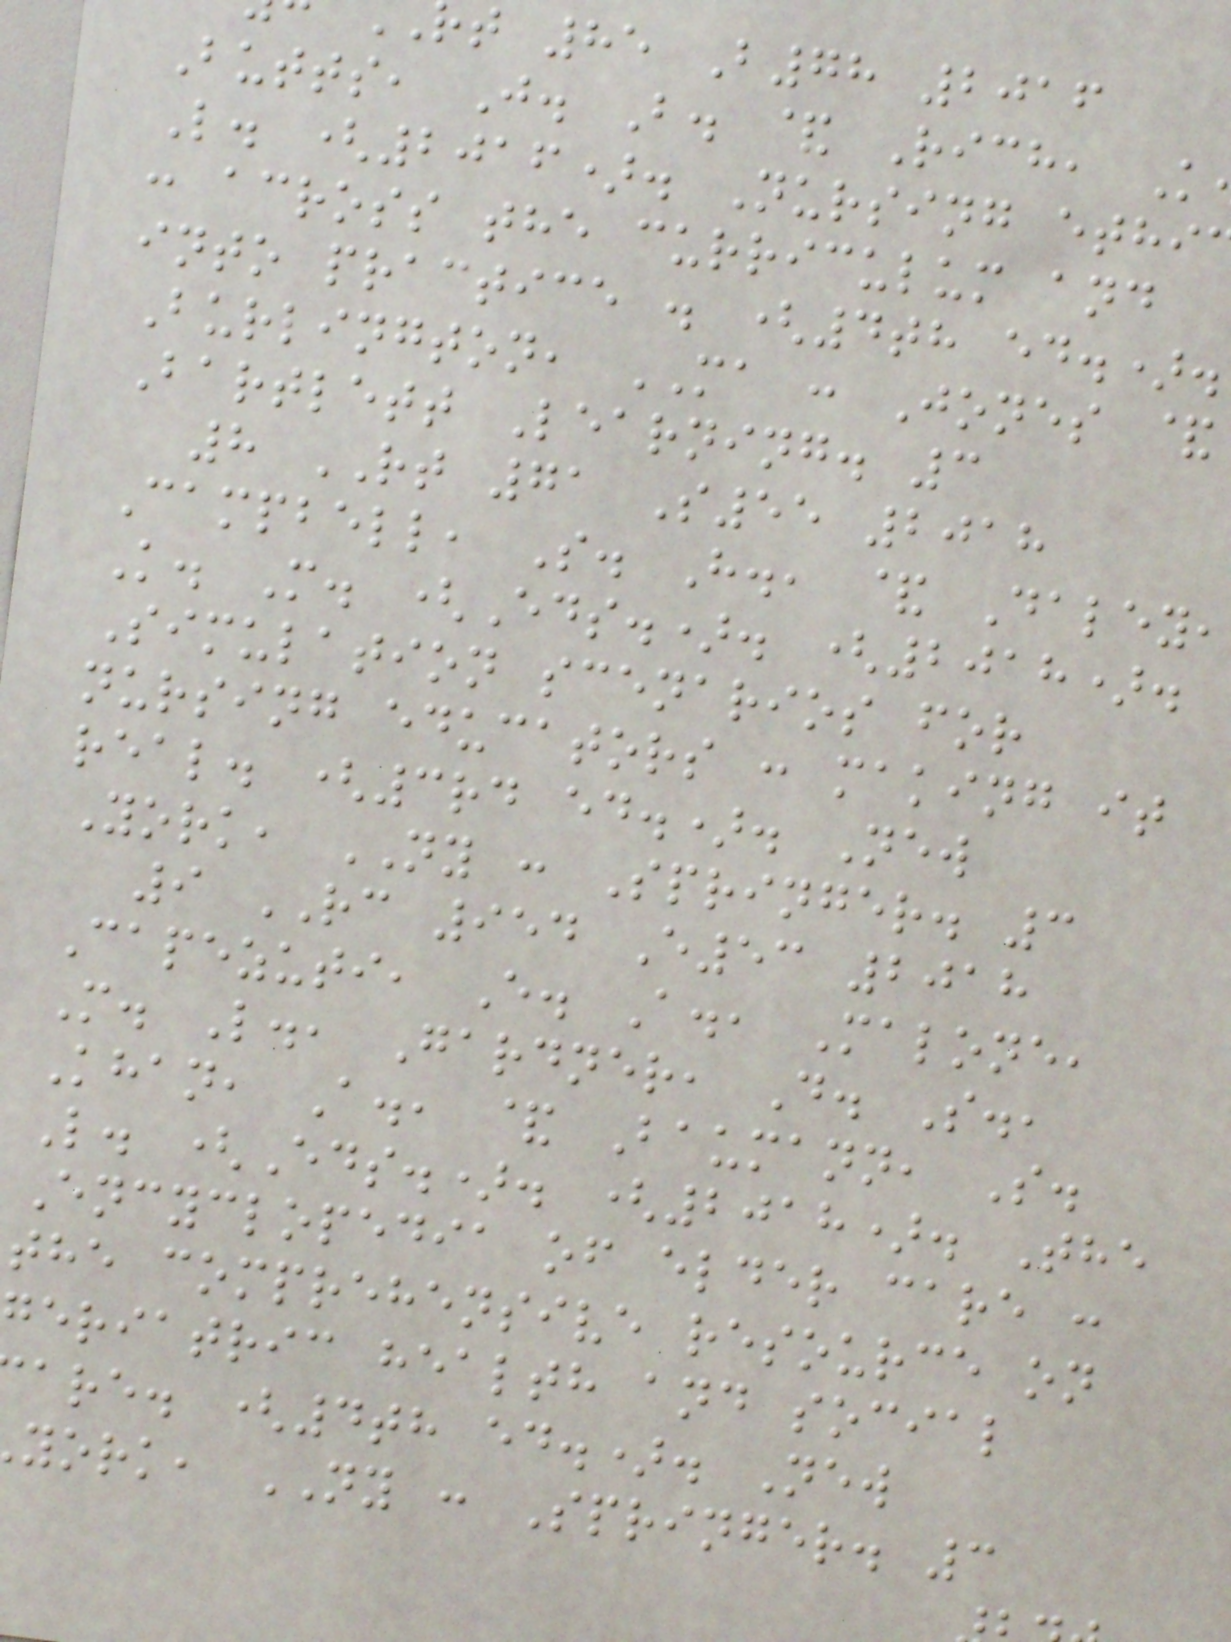t 85 B78 2016
Butts, J. B. & Rich, K
L. (2016). Nursing ethi
: across the curriculum and
into practice . (4th ed.).
Burlington, MA : Jones &
Bartlett Learning. 3
8 RT 71 S55 2018
Campbell, S. H., & Daley,
K. M. (Eds.). (2018).
Simulation scenarios for
nursing educators : making it
real. (3rd ed.). New
York, NY : Springer. 3
9 RC 954 E53 2018
Capezuti, E. A., Malone,
M. L., Gardner, D. S.,
Khan, A., & Baumann, S.
L. (Eds.). (2018). The
Encyclopedia of elder care :
the comprehensive resource on
eriatric health and social
are. (4th ed.). New
york, NY : Springer. 3
